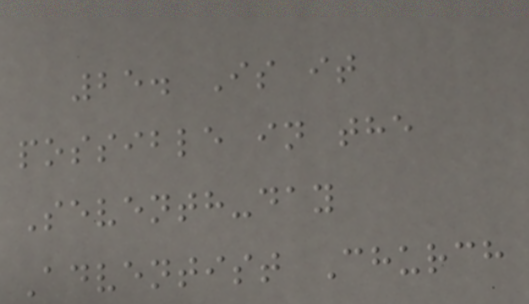25. Is it
possible in the
Seventh-day
Adventist Church
